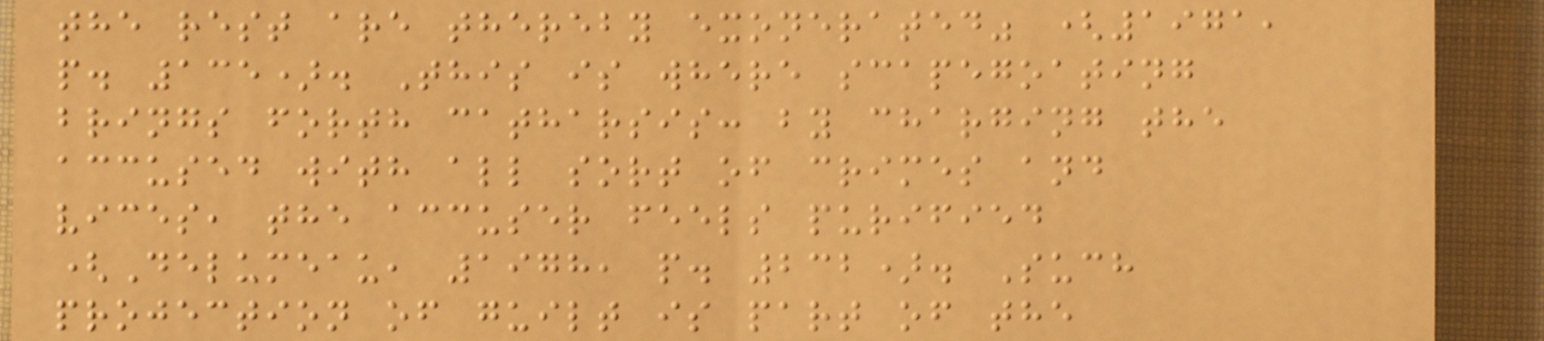the rest are thereby exonerated" (1971,
p. 135). This is where scapegoating
brings forth catharsis: by charging the
accused with all sort of crimes and
vices, the accuser feels purified
(Delumeau, 1978, p. 232). Such
projection of guilt is part of the
